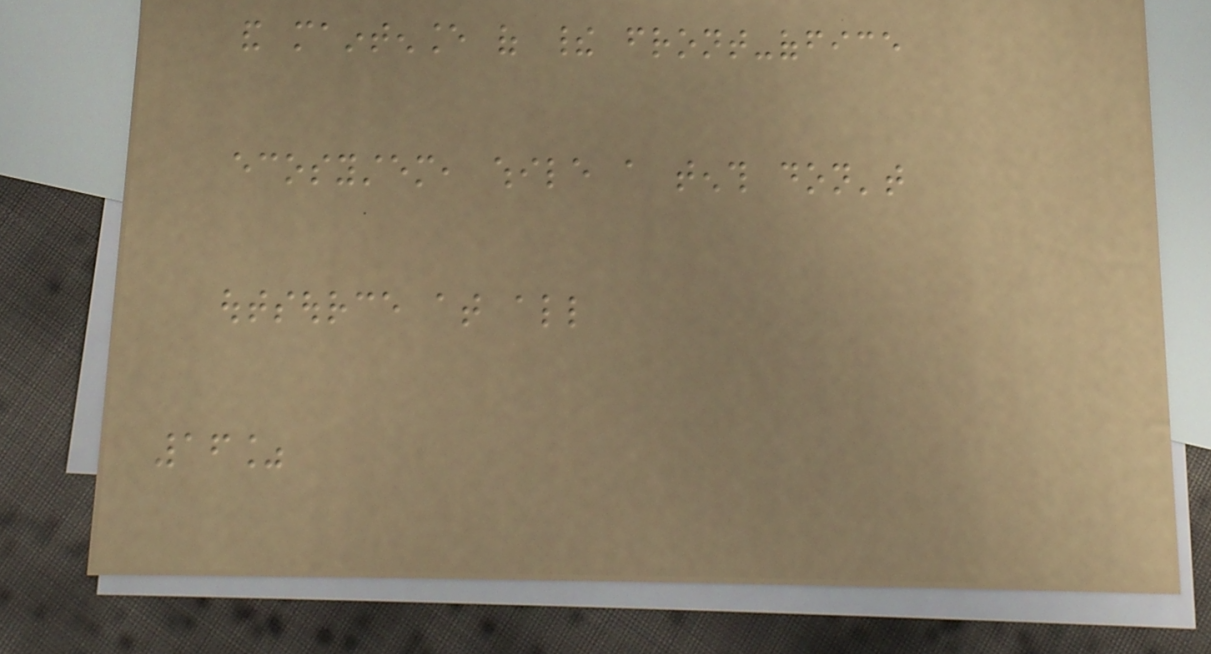and maintenance of their front-office
ecosystem, while a tenth don't
outsource at all
16%
